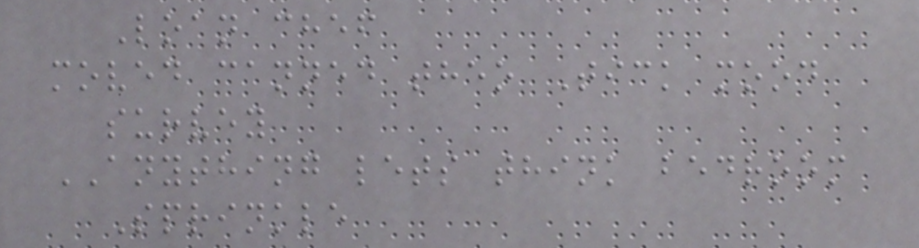Loan chef
moved canned theo Tick mood
survey
ANYTHING lets think bedroom
Sprinkle
